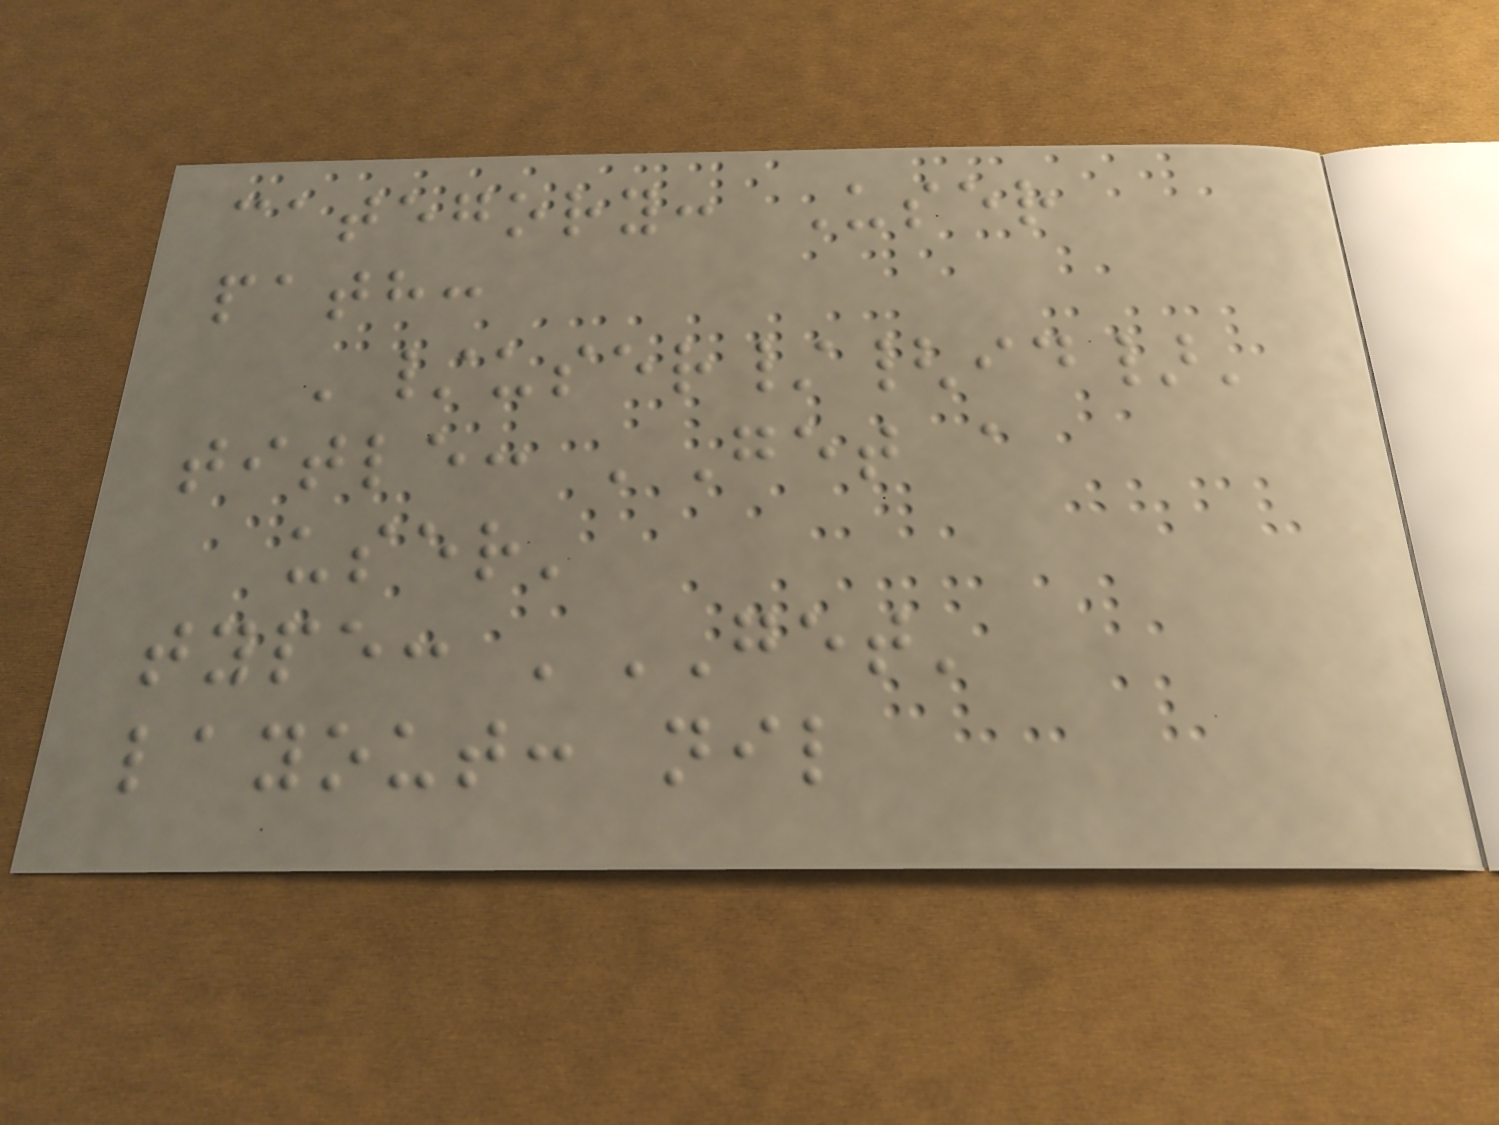category: User
path:
'/user/{id}'
title: 'Get a
user'
type: 'GET'
layout: nil
